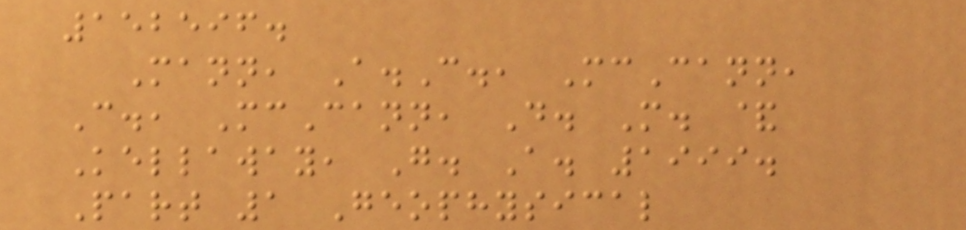152596.
Mann, A.C., McCann,
C., McCann, D. M. &
Kellaway, G. A. 1999.
Part 1 Geophysical
